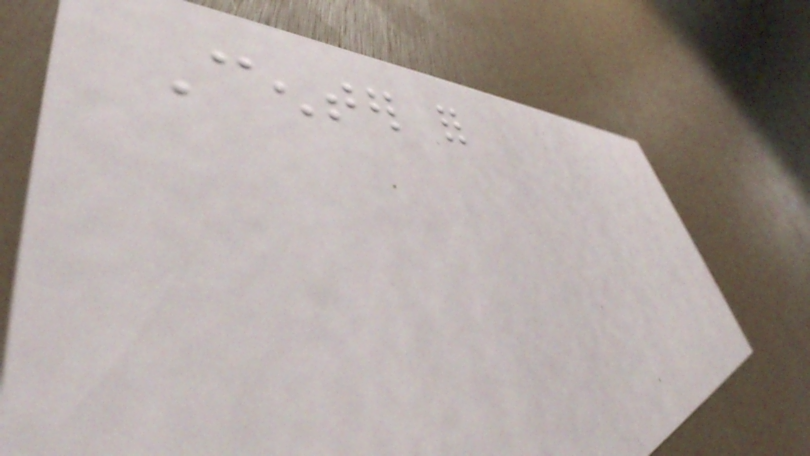Center for
